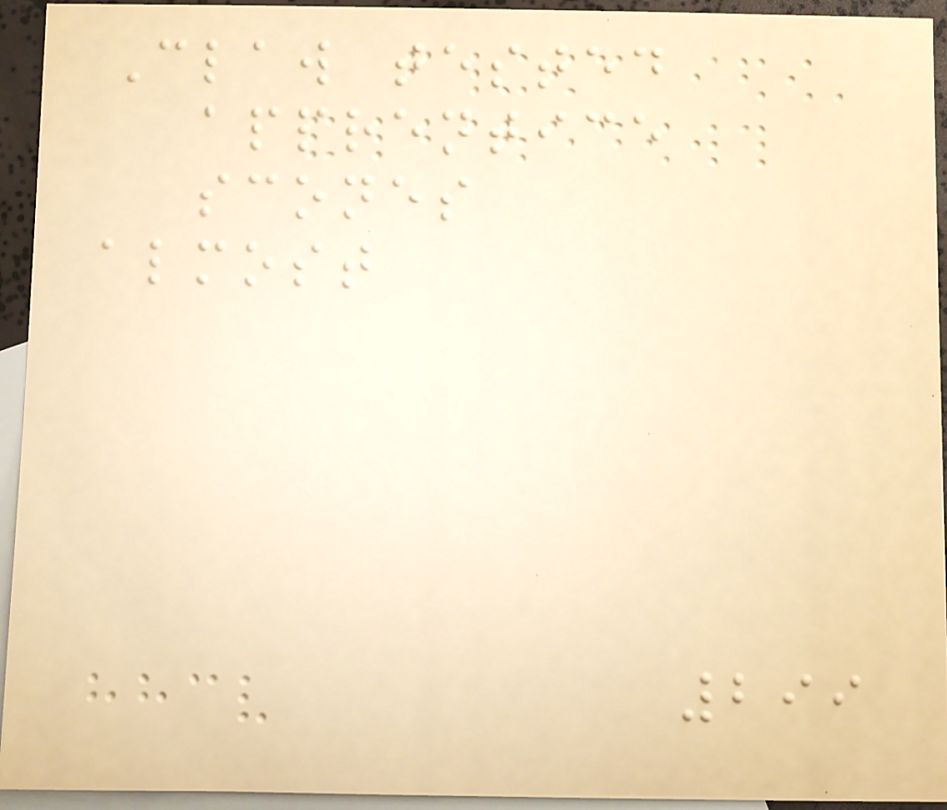Claw tested
apprentice
scones
almost
299
